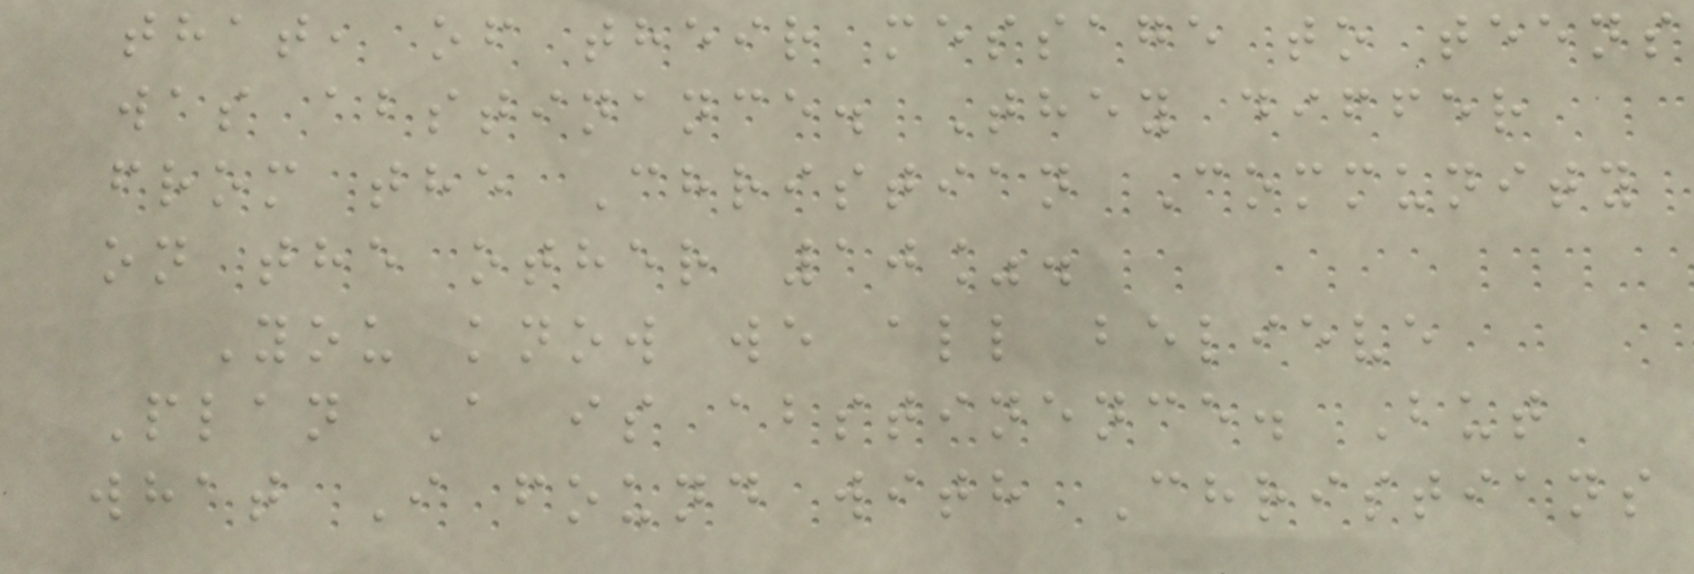that, of their message to teens
was abstinance. They differ
from the Christian Community
on the other 10%.
You know we all believe
Plan A is abstinence. But
what I found with Christians
